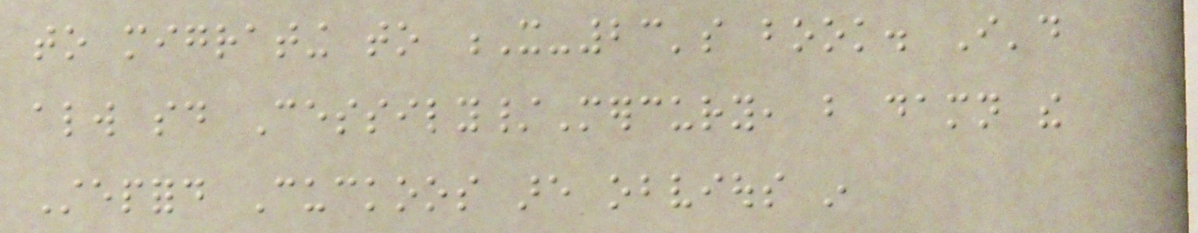to migrating to X-23's book. I'd
always said Cessily/Mercury, but damn the
Stepford Cuckoos are obvious in
